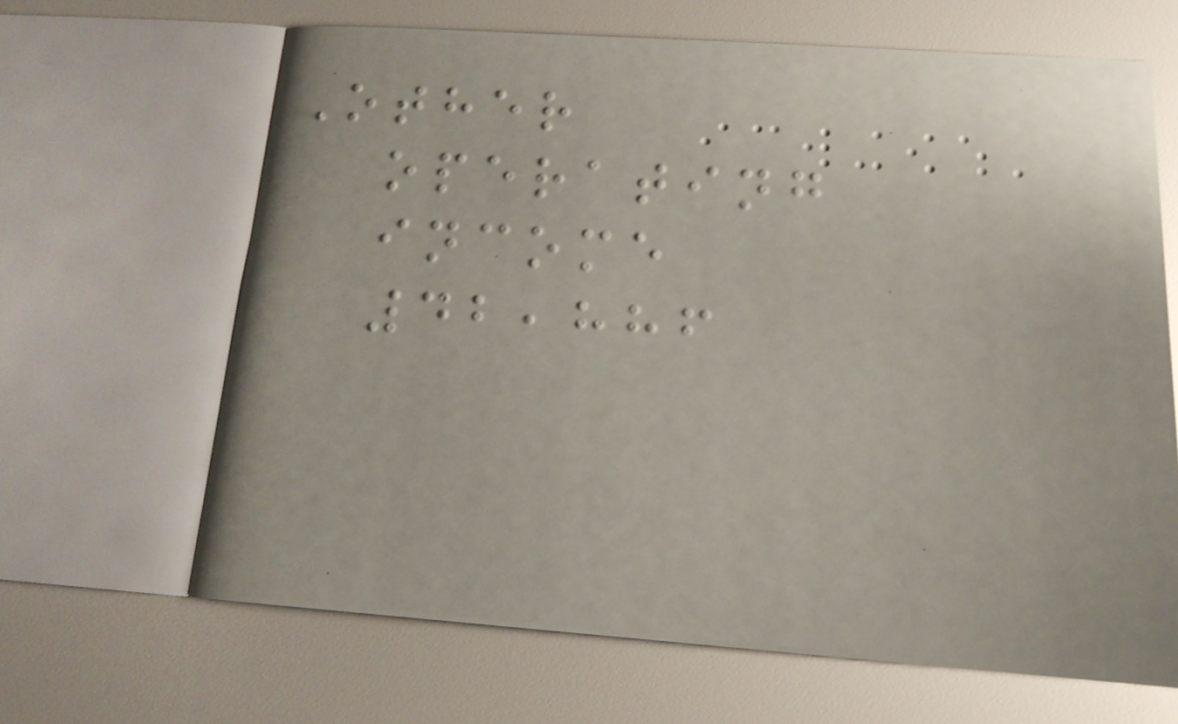Other
operating
income
42,886
